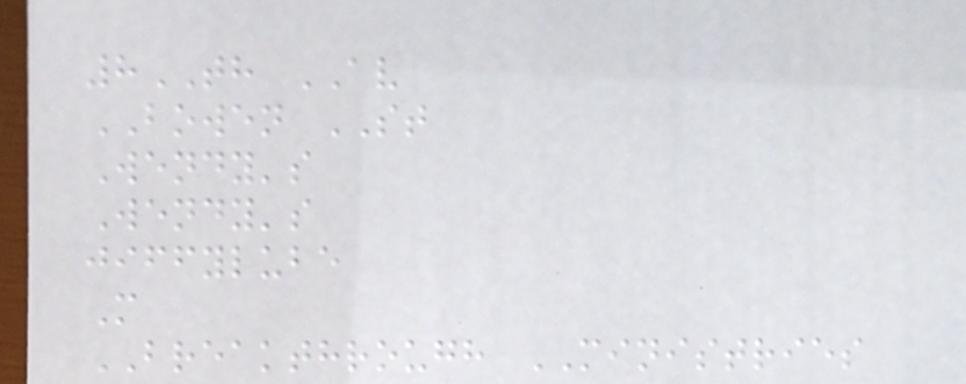8TH AV
BOWEN ST
Wendy's
Wendy's
jiffylube
M
BREAKTHROUGH MINISTRIES
